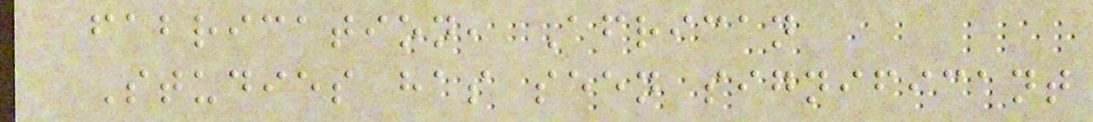fabrication, African
Studies has seen significant
